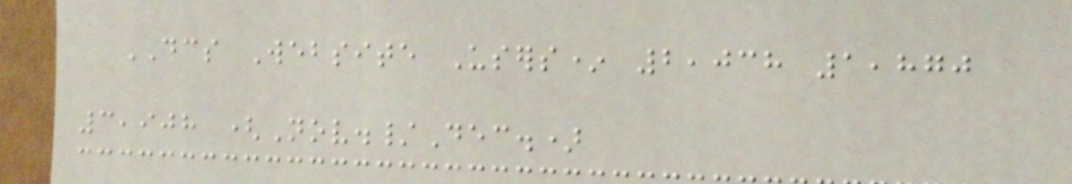DCS Website Users* 2,038 1,870
3,908 (Nov./Dec.)
